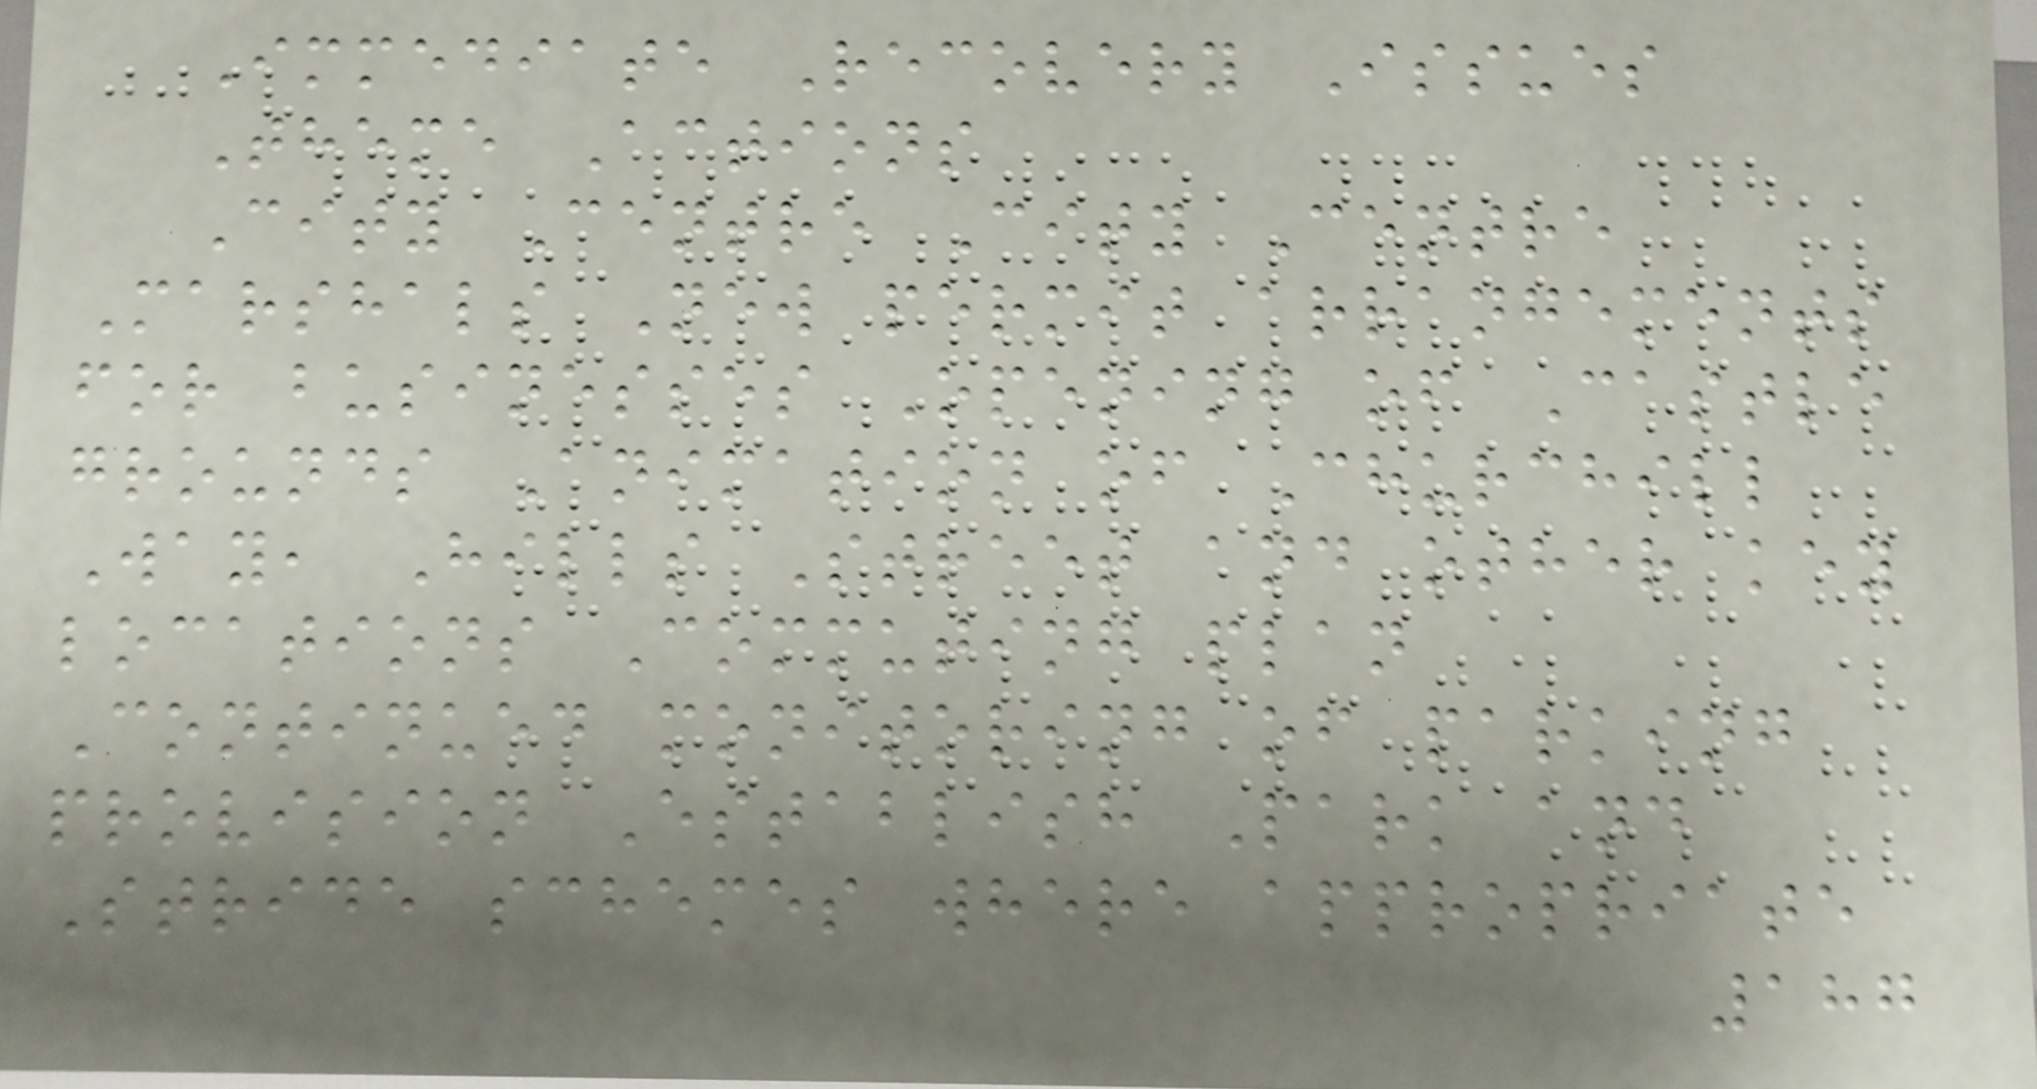Immediate Recovery Issues
Theme Actions
City Centre City Centre
Marshals New permit arrangements
for businesses Opening of Castle
grounds Animation of Churchill
Way, Hills Street and other key
locations Commuting plan
Continued monitoring of parking
provision Establish Park and
Stride schemes where appropriate
187
